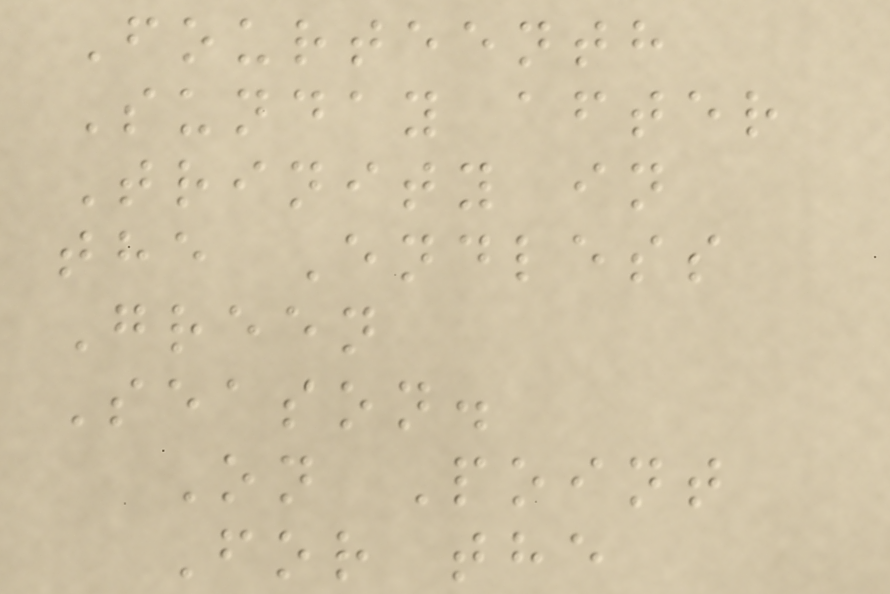Fourteenth
Sunday after
Trinity in
the Endless
Green
Season.
On Point
For the
